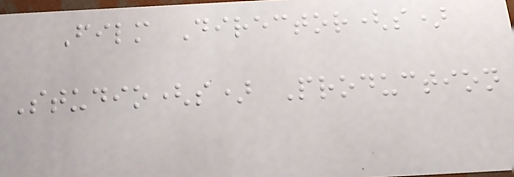Film Director(s)
Studio(s) Production
